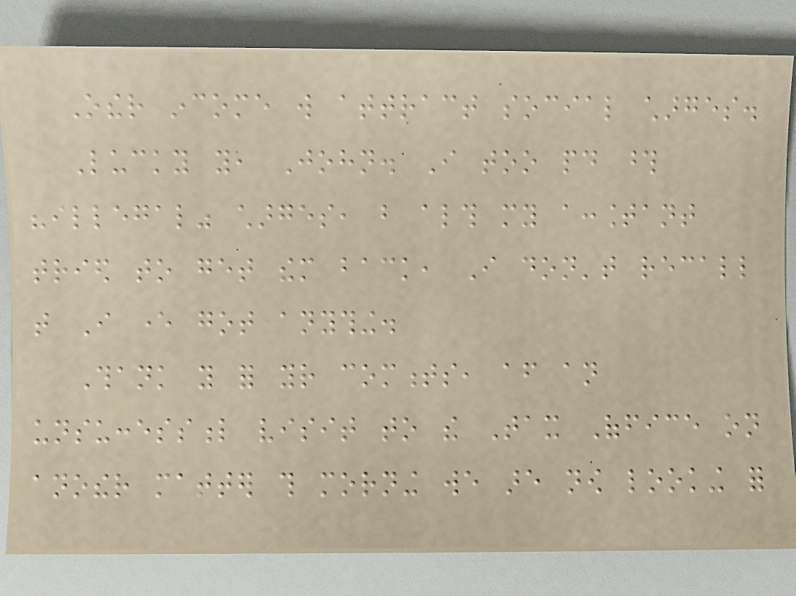Other income will attract social charges.
Lucky you, John. I too paid those
"illegal" charges, but although my accountant
tried to get them back, I don't recall
that I ever got anything.
Thank you for your comments, after an
unsuccessful visit to the Tax Office on
another matter this morning we are now looking for
